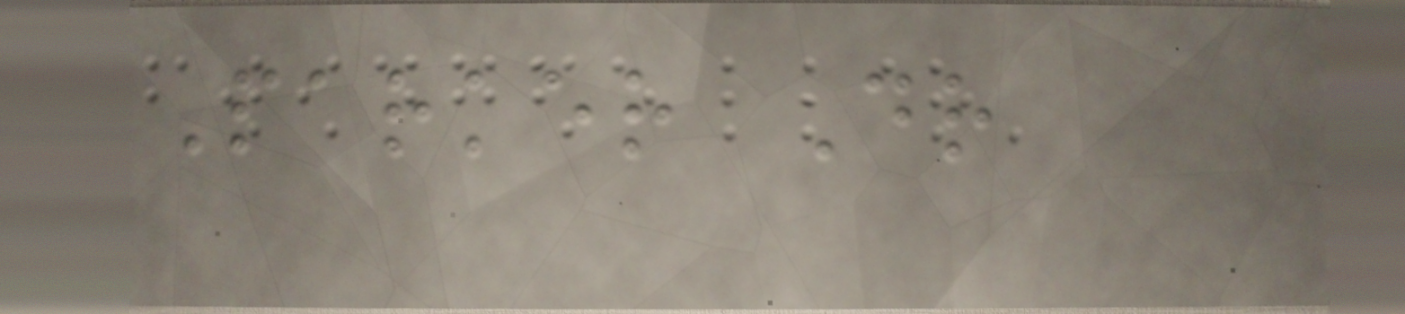Parker Dr
